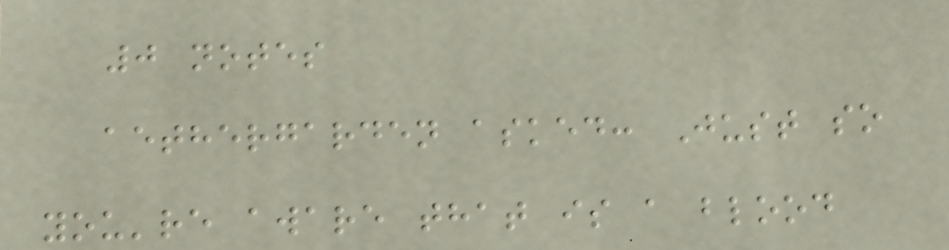0 notes
aethergarden asked: Just so
you're aware that is a blood
